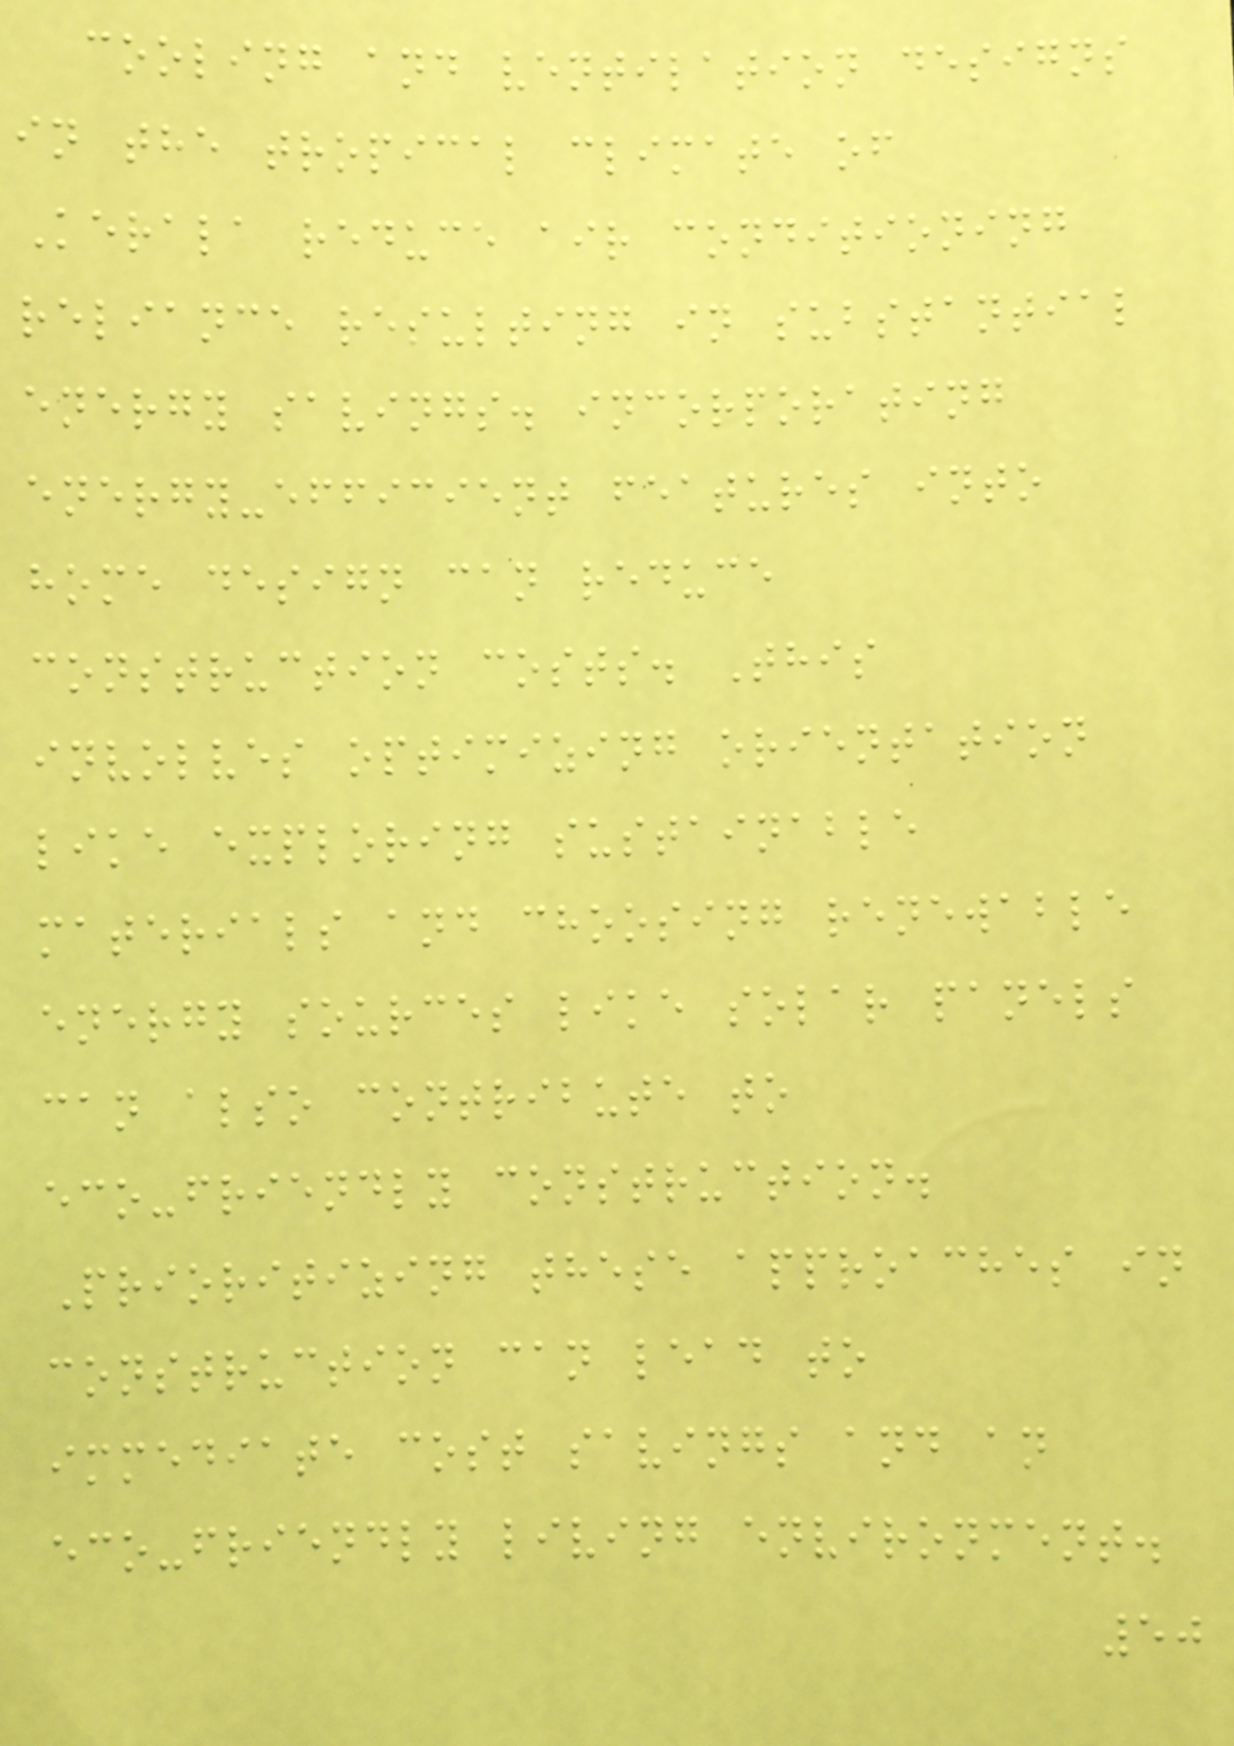cooling and ventilation designs
in the tropical climate of
Kerala reduce air conditioning
reliance resulting in substantial
energy savings. incorporating
energy-efficient features into
home design can reduce
construction costs. This
involves optimizing orientation
like exploring sustainable
materials and choosing renewable
energy sources like solar panels
can also contribute to
eco-friendly construction.
Prioritizing these approaches in
construction can lead to
immediate cost savings and an
eco-friendly living environment.
50
